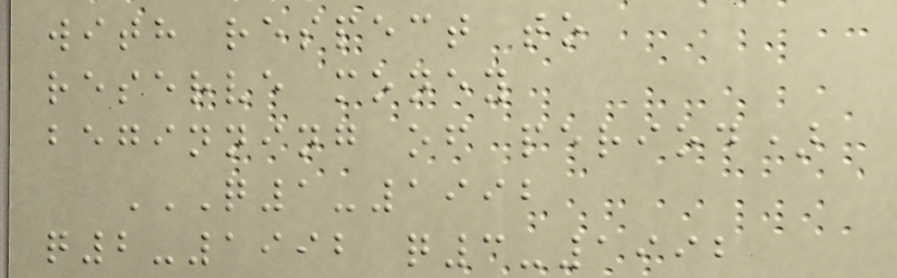with respect to
reserve money
beginning of period)
Q1-1992
Q2-1992 Q3-1992
